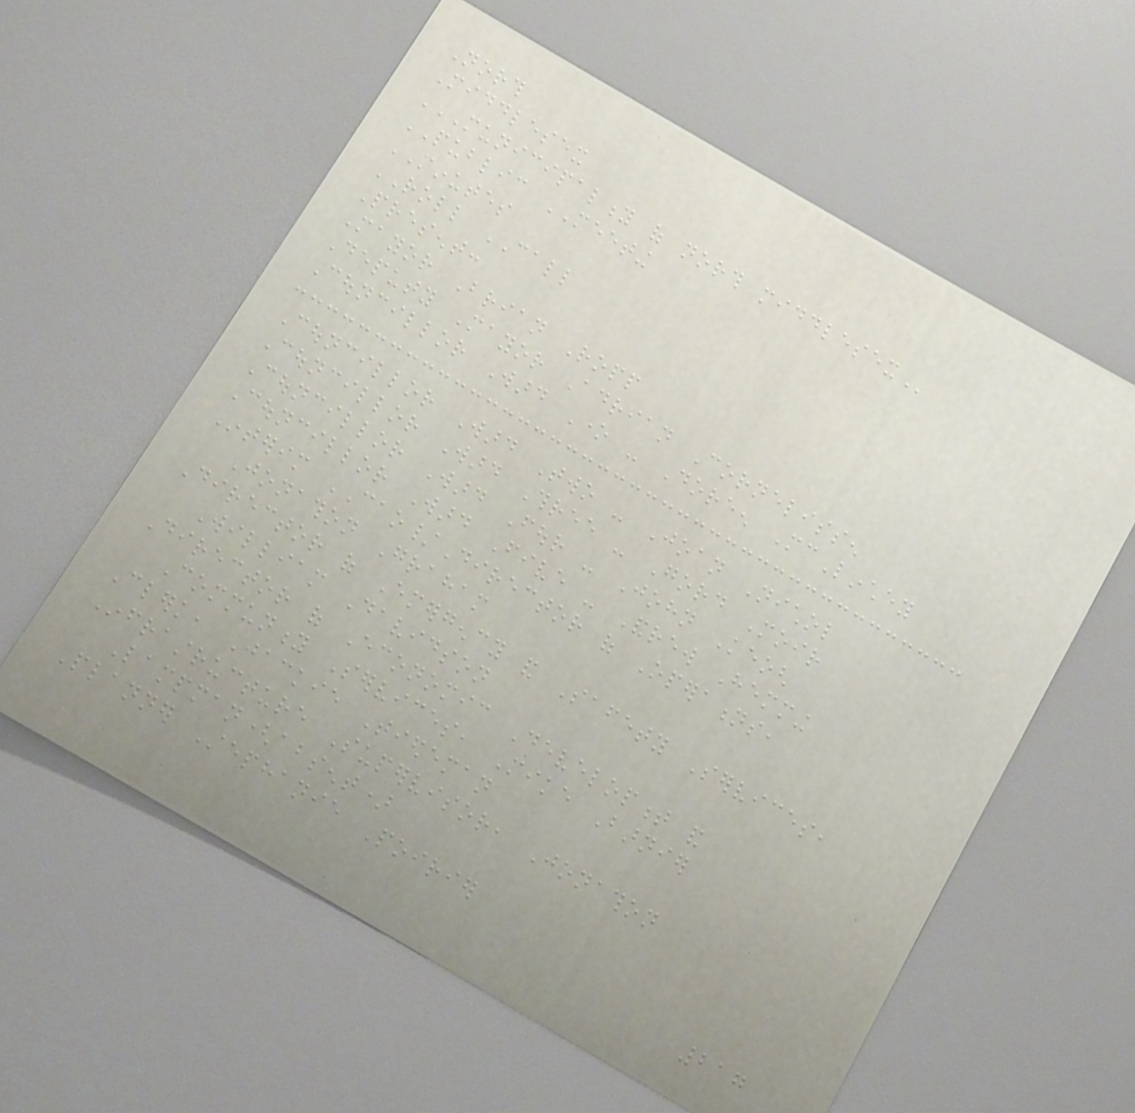North
Middlesex
MUNICIPALITY OF NORTH MIDDLESEX
PUBLIC MEETING
MINUTES
ROLL CALL
Present:
Mayor Brian Ropp
Deputy Mayor Adrian Cornelissen
Councillor Ward One - Doreen McLinchey
Councillor Ward Two - Joan Nichol
Councillor Ward Three - Gord Moir
Councillor Ward Four - John Keogh
Councillor Ward Five - Andrew Hemming
Interim CAO/Director of Operations,
Jonathon Graham
Director of Emergency and Safety Services,
William Davidson
Director of Economic Development and
Community Services, Mike Barnier
Clerk, Jackie Tiedeman
Infrastructure Supervisor, Jonathon
Lampman(absent)
Planner Stephanie Poirier
217
